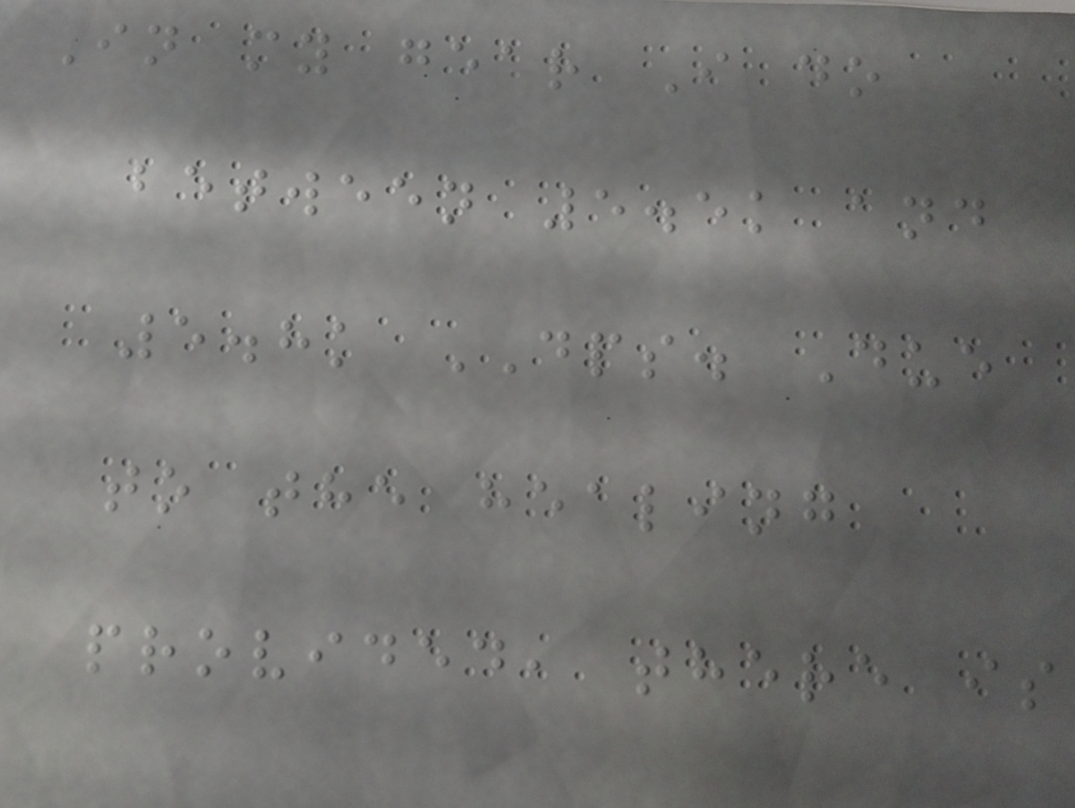In my gear I do
between 5.5k and
5.8k DPS. Due
to the healing
provided, there is
